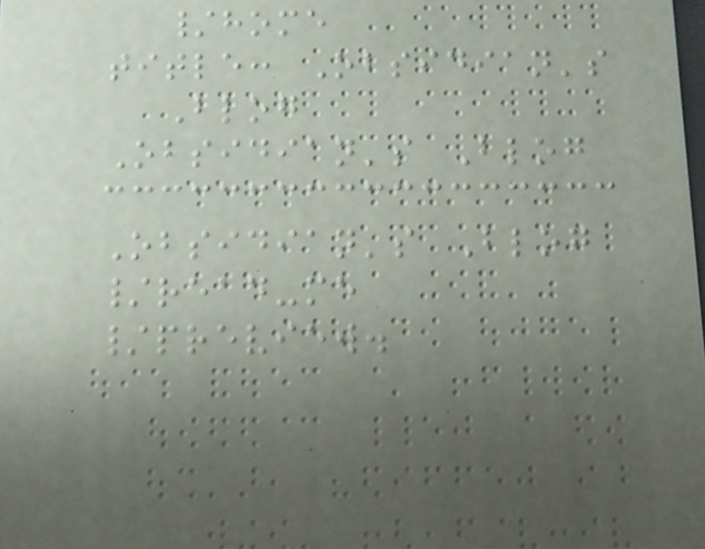/home
title: Obsidian's
Blog
Obsidian's Blog
Obsidian's Blog
/read-me
/preview.
